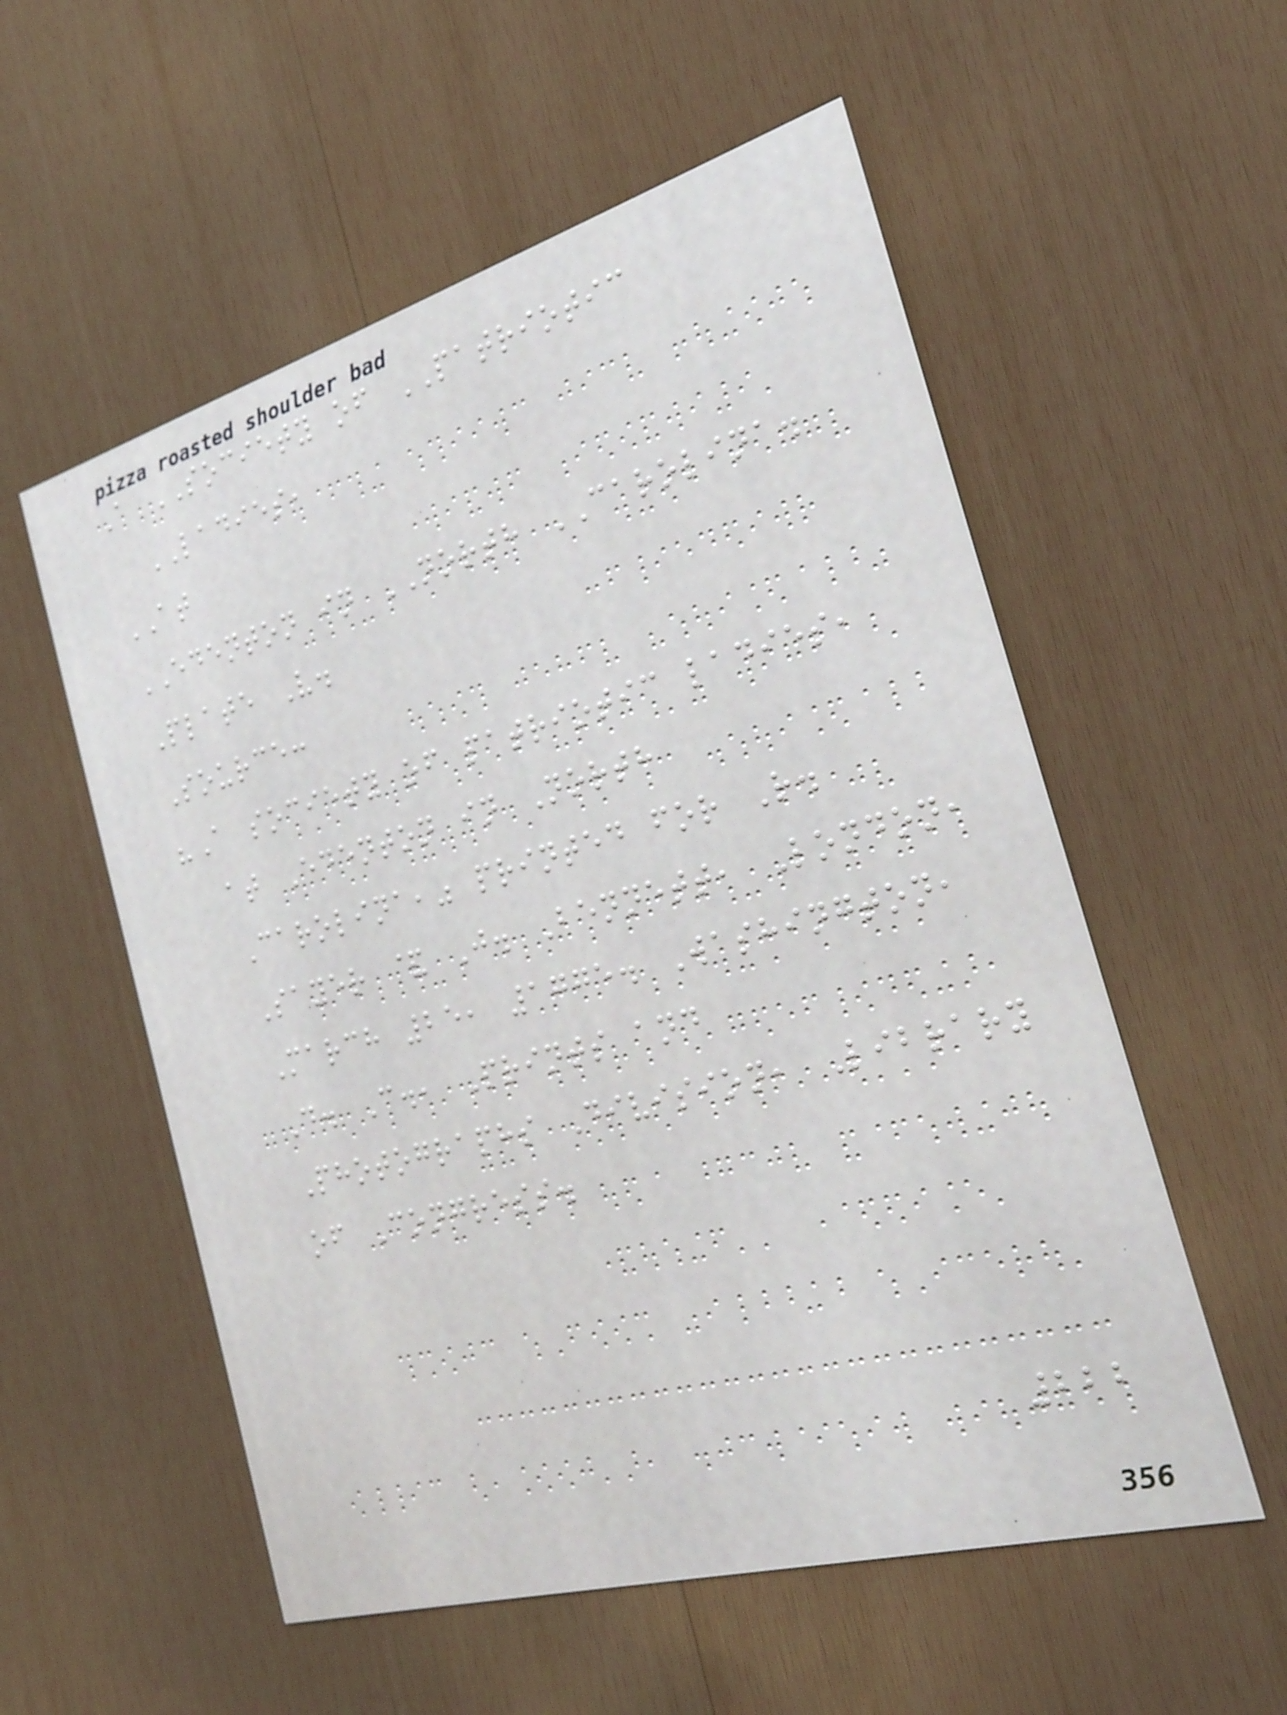A SOCIETY of PATRIOTIC
LADIES,
AT
EDENTON in NORTH CAROLINA.
Plate V.
Source:
"A society of patriotic ladies,
at Edenton in North
Carolina," printed for R.
Sayer & J. Bennett, London,
March 25, 1775. Washington,
D. C., Prints and
Photographs Division, Library
of Congress.
222
